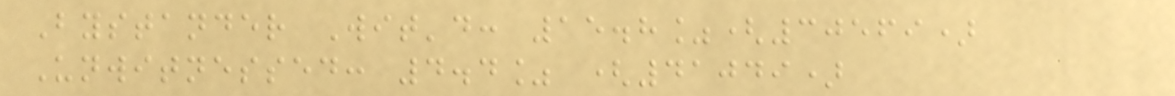Bystander Wit'd: 15.8%(30569)
Unwitnessed: 4.4% (41049)
